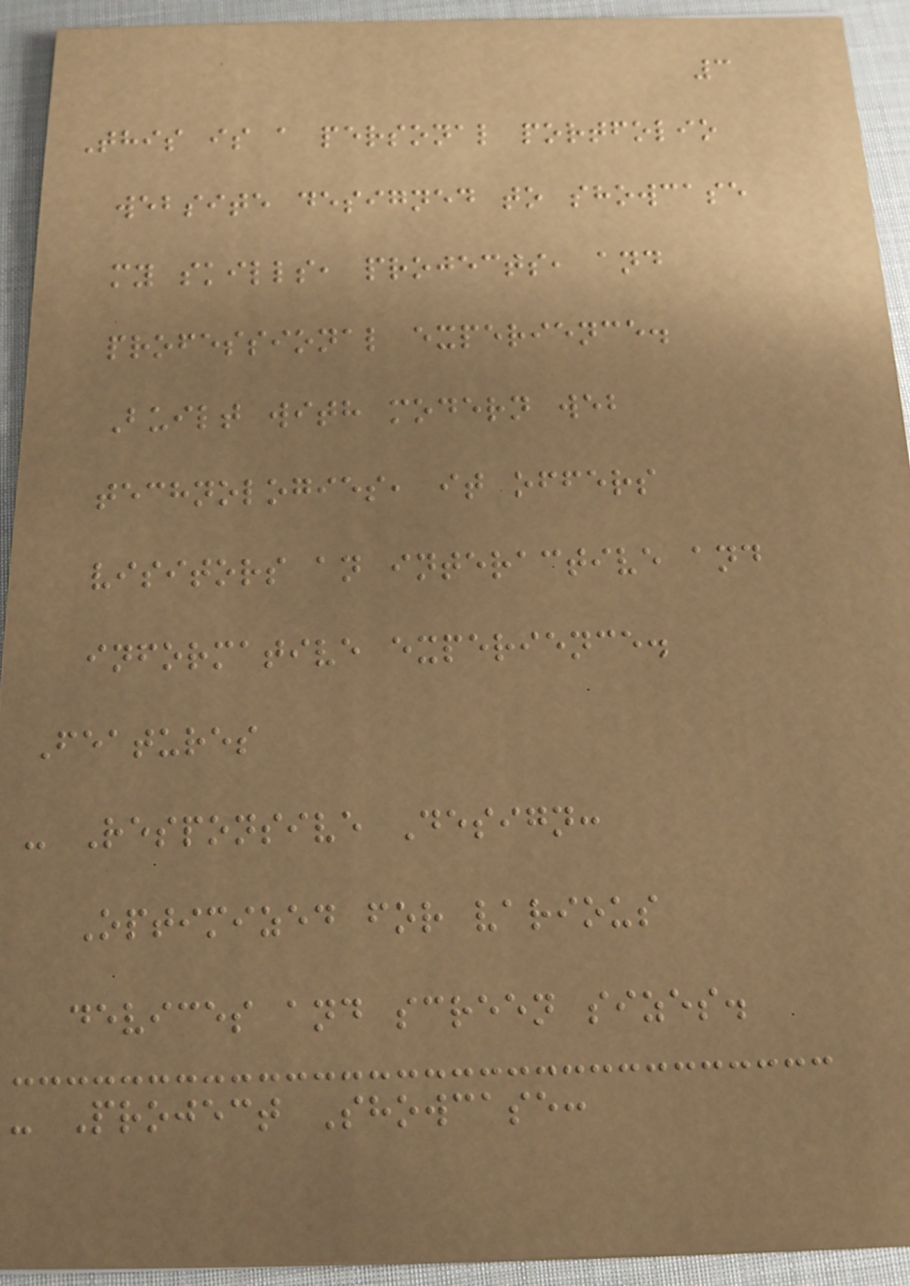3
This is a personal portfolio
website designed to showcase
my skills, projects, and
professional experience.
Built with modern web
technologies, it offers
visitors an interactive and
informative experience.
Features
- Responsive Design:
Optimized for various
devices and screen sizes.
- Project Showcase:
